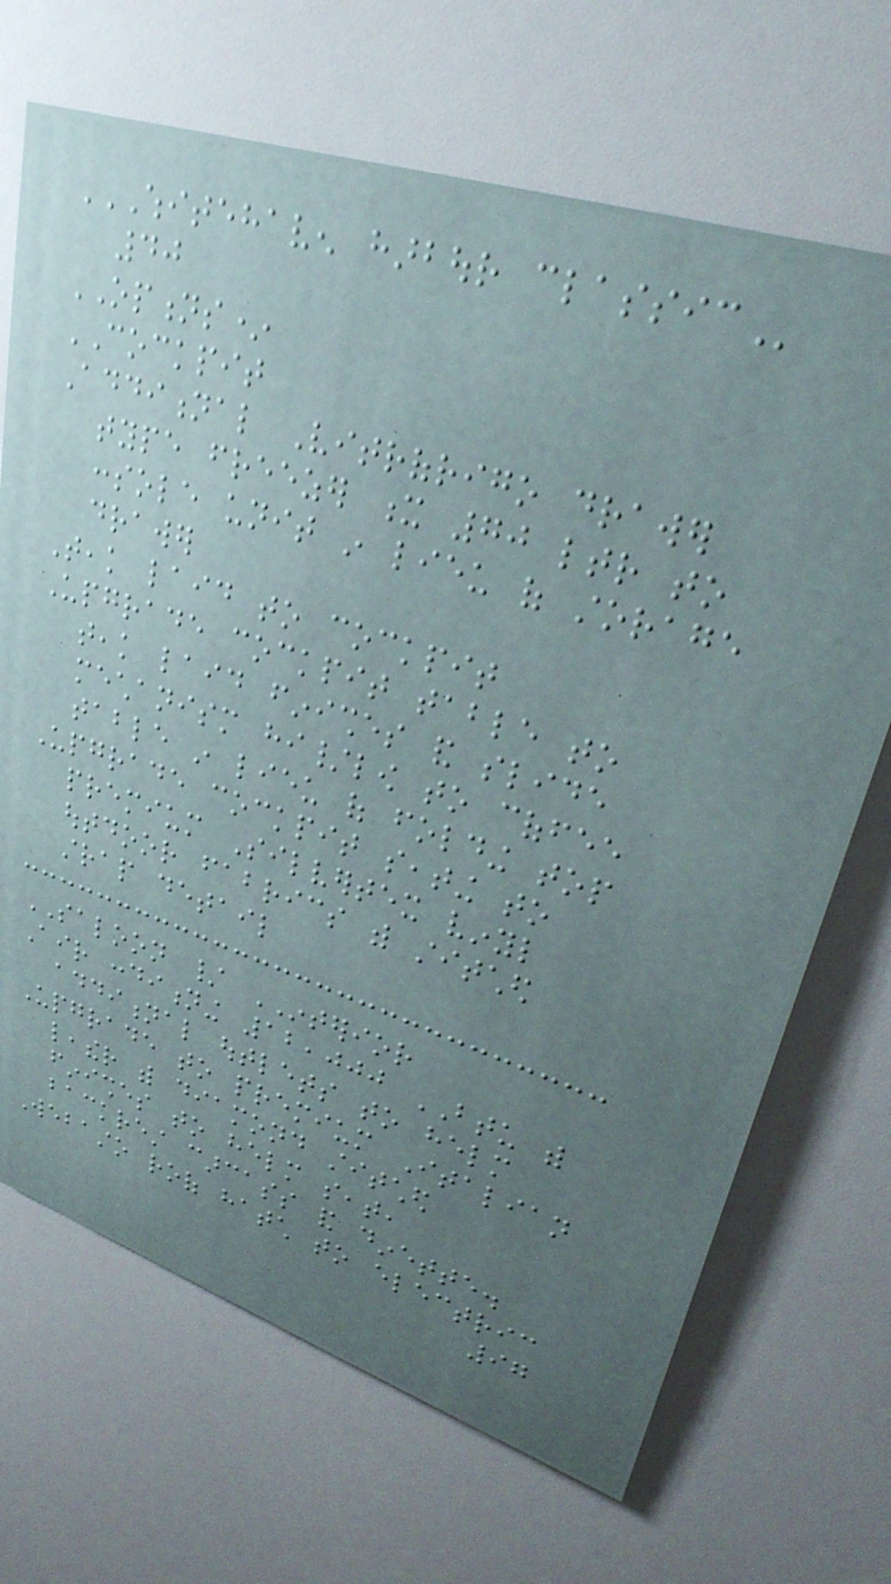WHITEHAVEN HARBOUR CLASSIC
40
OPTIONS*
COCKPIT
Additional Vitrofrigo drawer
type freezer x 70 ltr to
console unit in lieu of storage
drawer
Teak laid to cockpit
Upgrade cockpit table to
teak laid finishes and slide
mechanism hi/low to coffee
table in lieu of folding top
Upgrade cockpit seating to
premium Silvertex vinyl
outdoor fabrics with stitched
strap detail
SALOON / INTERIOR
Air conditioning 12,000 BTU with
additional outlets to helm
Upgrade to premium Italian
leather with diamond stitched
finishes to helm seat,
backrest carcass and dinette.
Webasto roof hatch to electric
97
